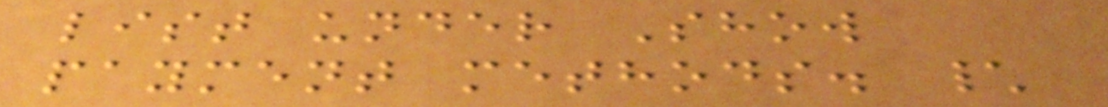list under Show
payment methods. \
